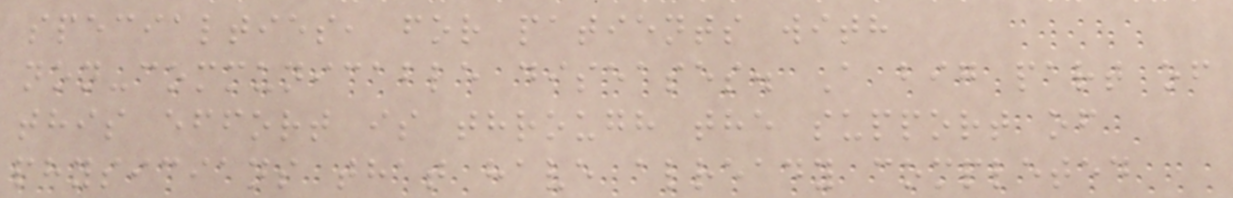specialties, for patients with
non-communicable diseases. A big part of
this effort is through the support of
physicians that have already completed
